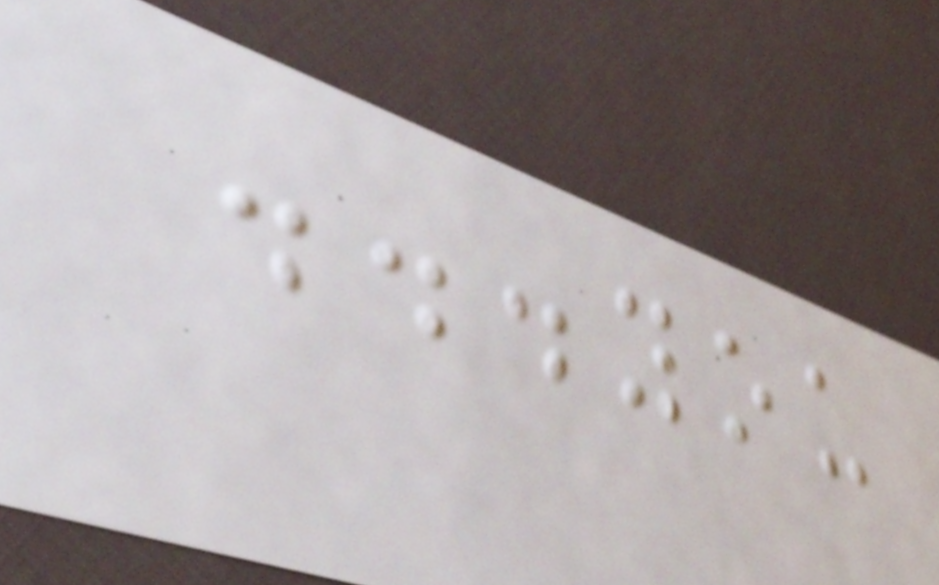...you
